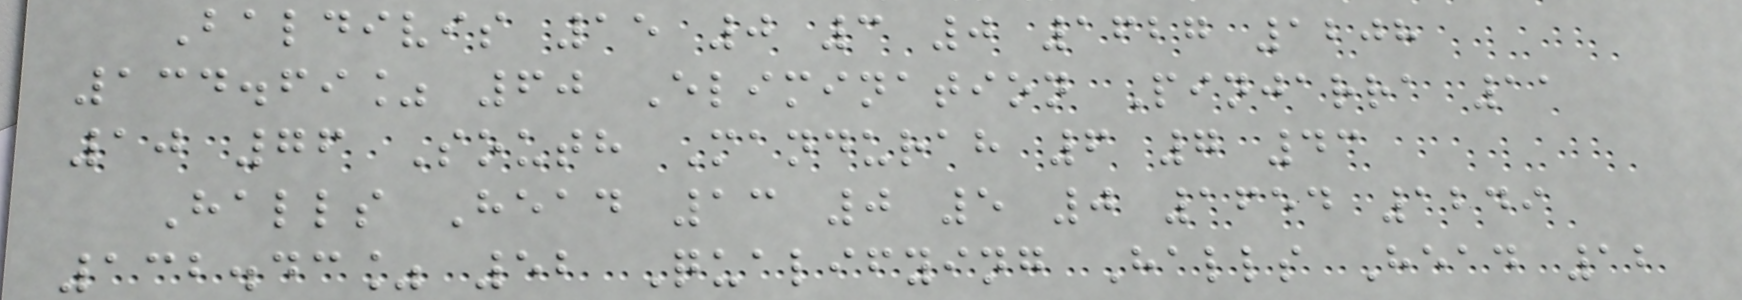Baldivis 15 0 3 0 1627 1208
134.69% 60 Elimination Pinjarra 11
10 76 South Mandurah 6 7 43
Halls Head 13 0 5 0 1654 1249
132.43% 52 Qualifying Halls Head 12
